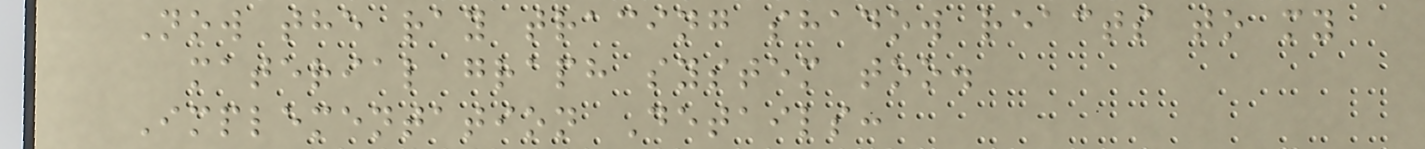Now the ray tracing shadow reacts to my
material graph system too.
Implementation Details:
